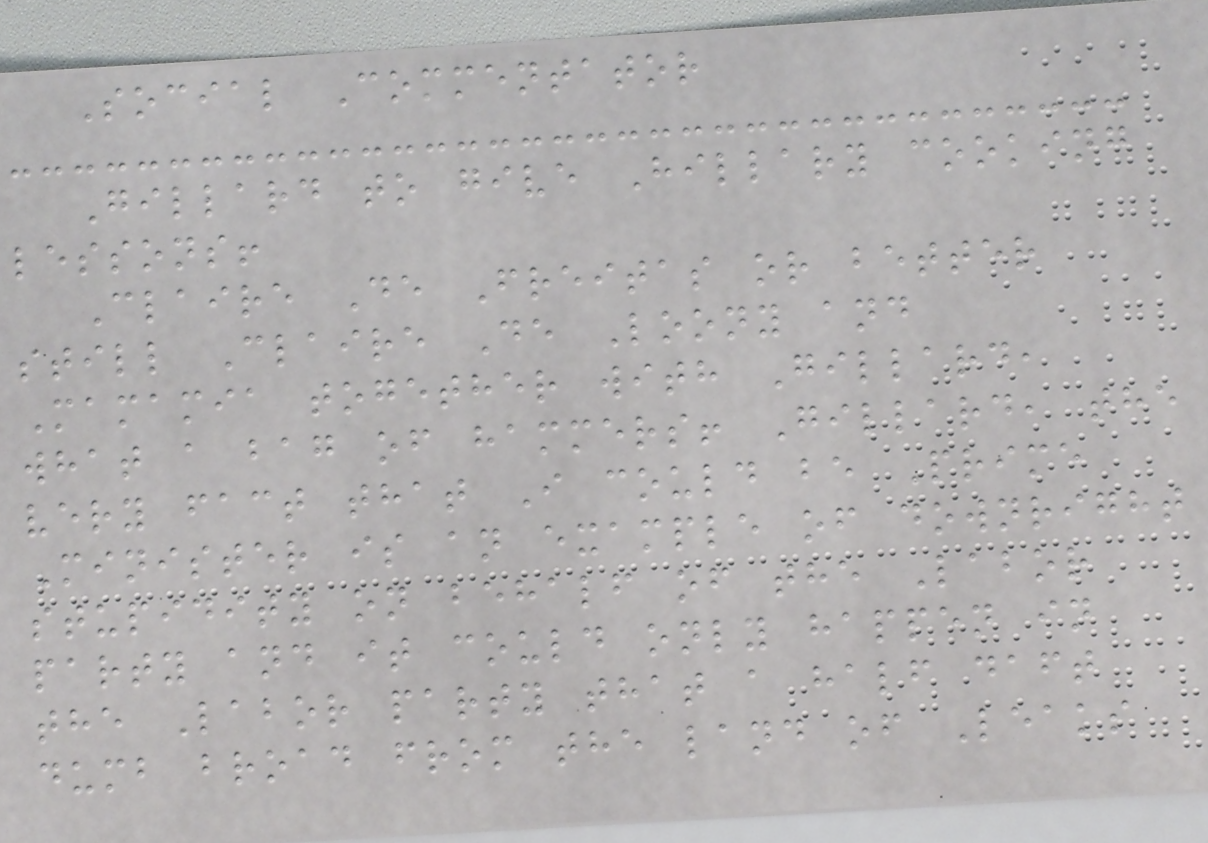Social Commentator
Gillard to give Hillary cooking
lessons!
Claire De Freitas or better
still Claire De Loony and
Mamamia together with Gillard,
what a bag of hammers! Gillard, the
very fact that I could be Prime
Minister is an example of downright
stupidity on behalf of the Labor
party and it could only happen in
the Labor party that a half daft
dumb broad from the land of Leaks
